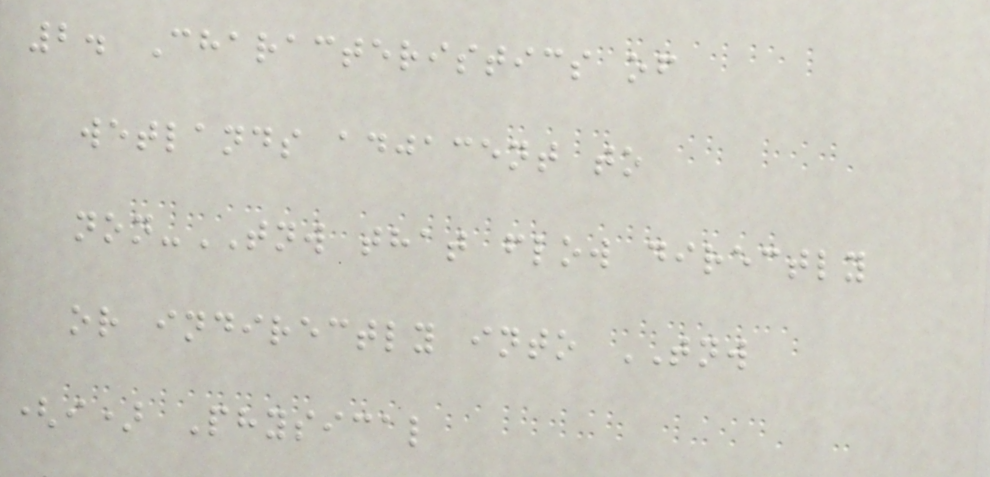2. Characteristics of
wetlands adjacent to
non-TNW that flow directly
or indirectly into TNW
(i) Physical
